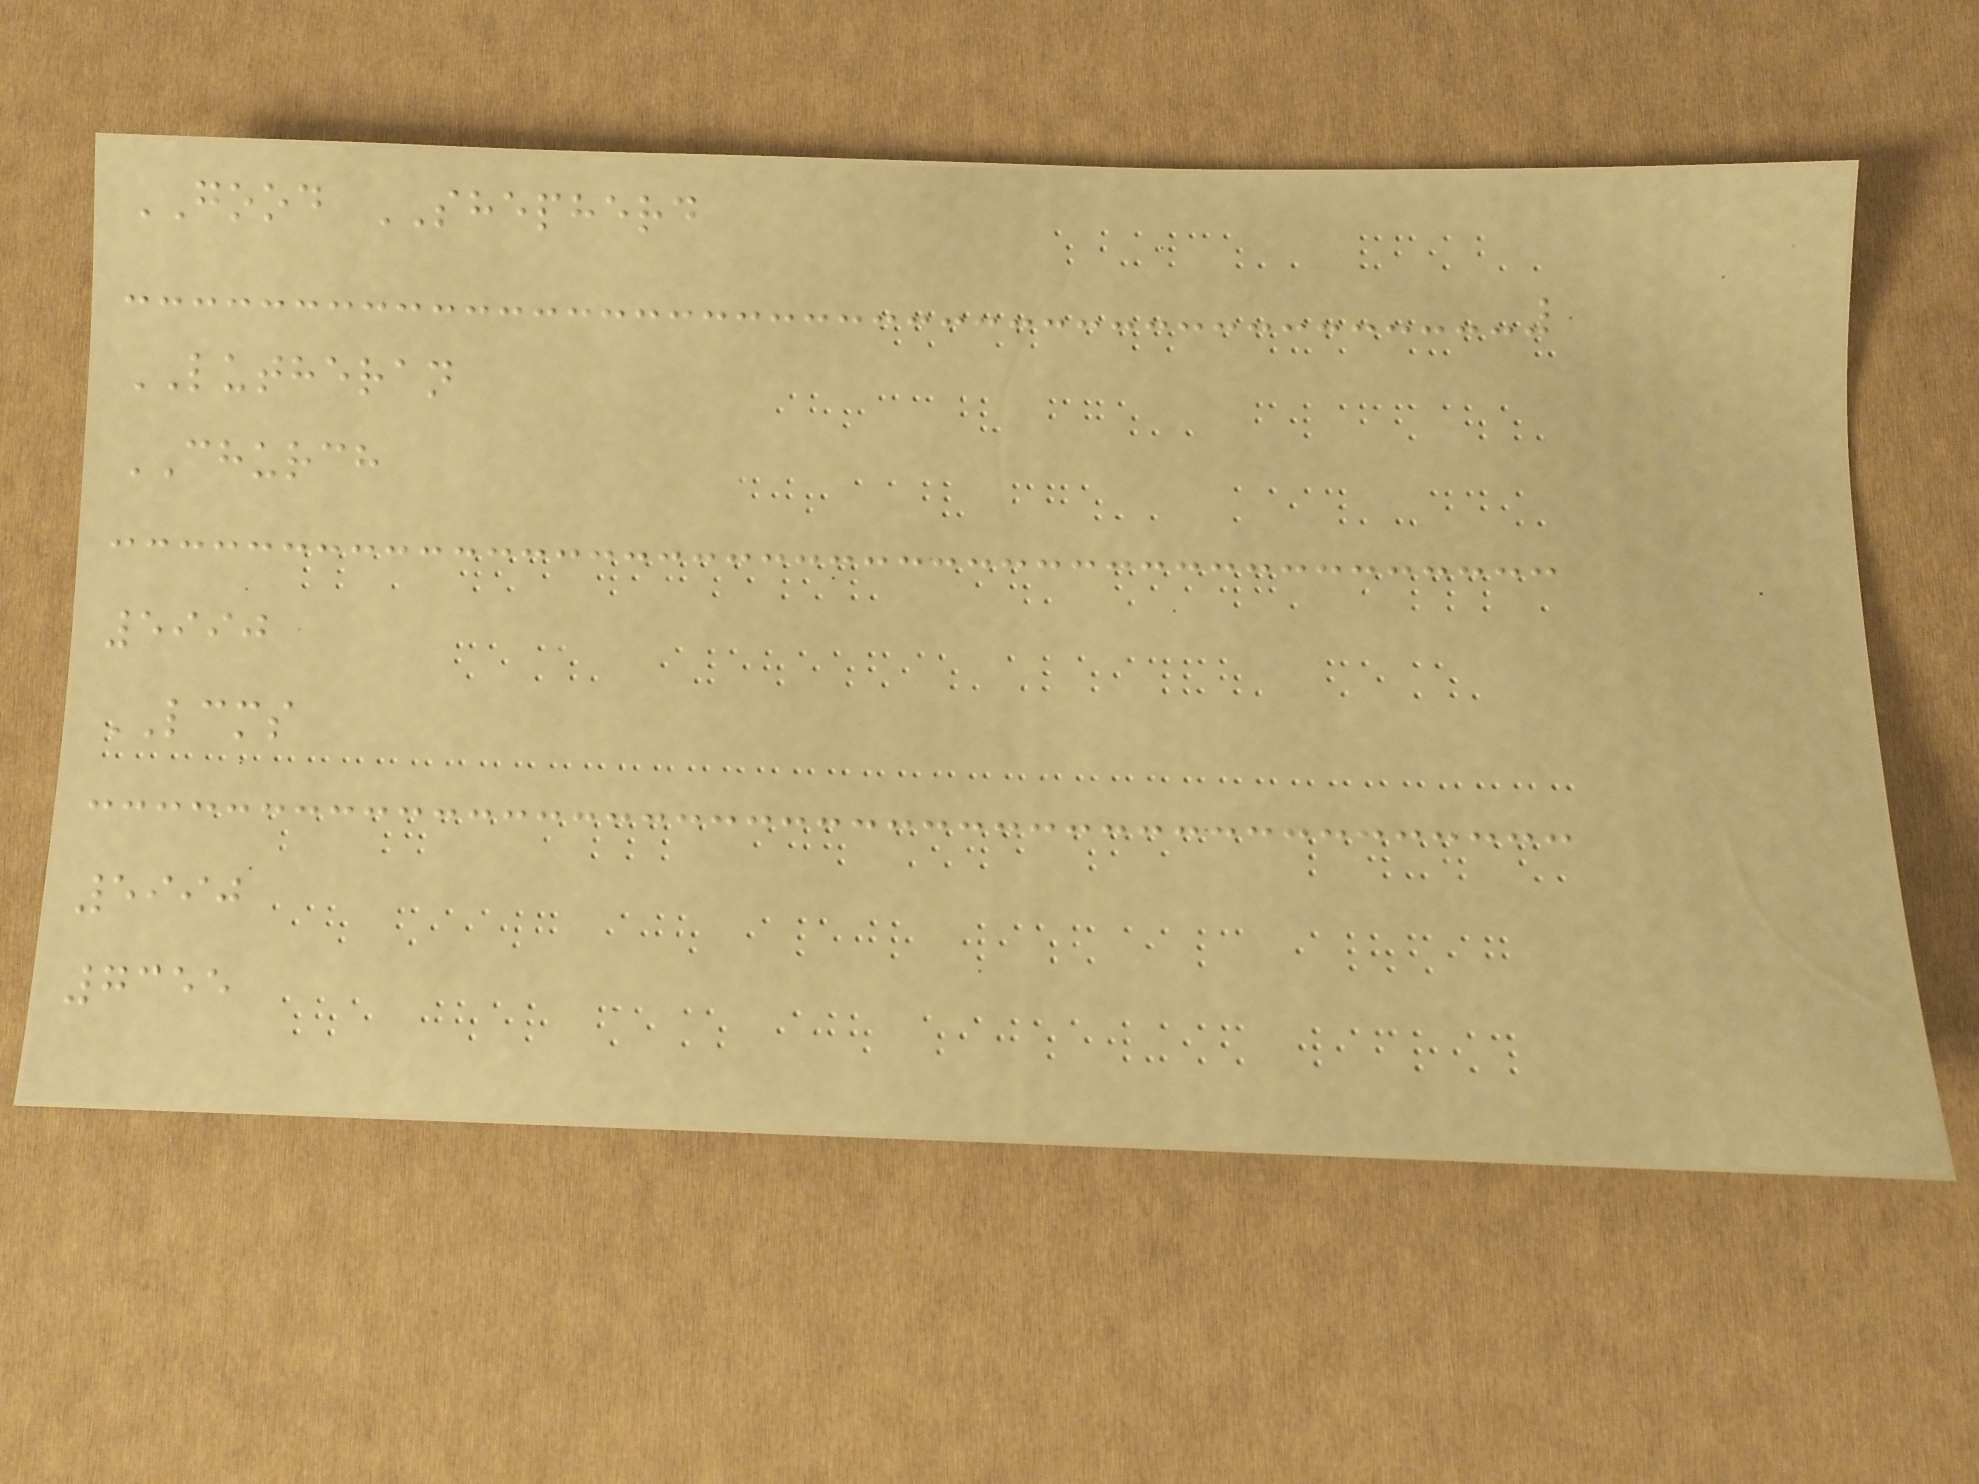GOOD SHEPHERD
LUTHERAN
CHURCH
5990
LCMS
5990
7355
